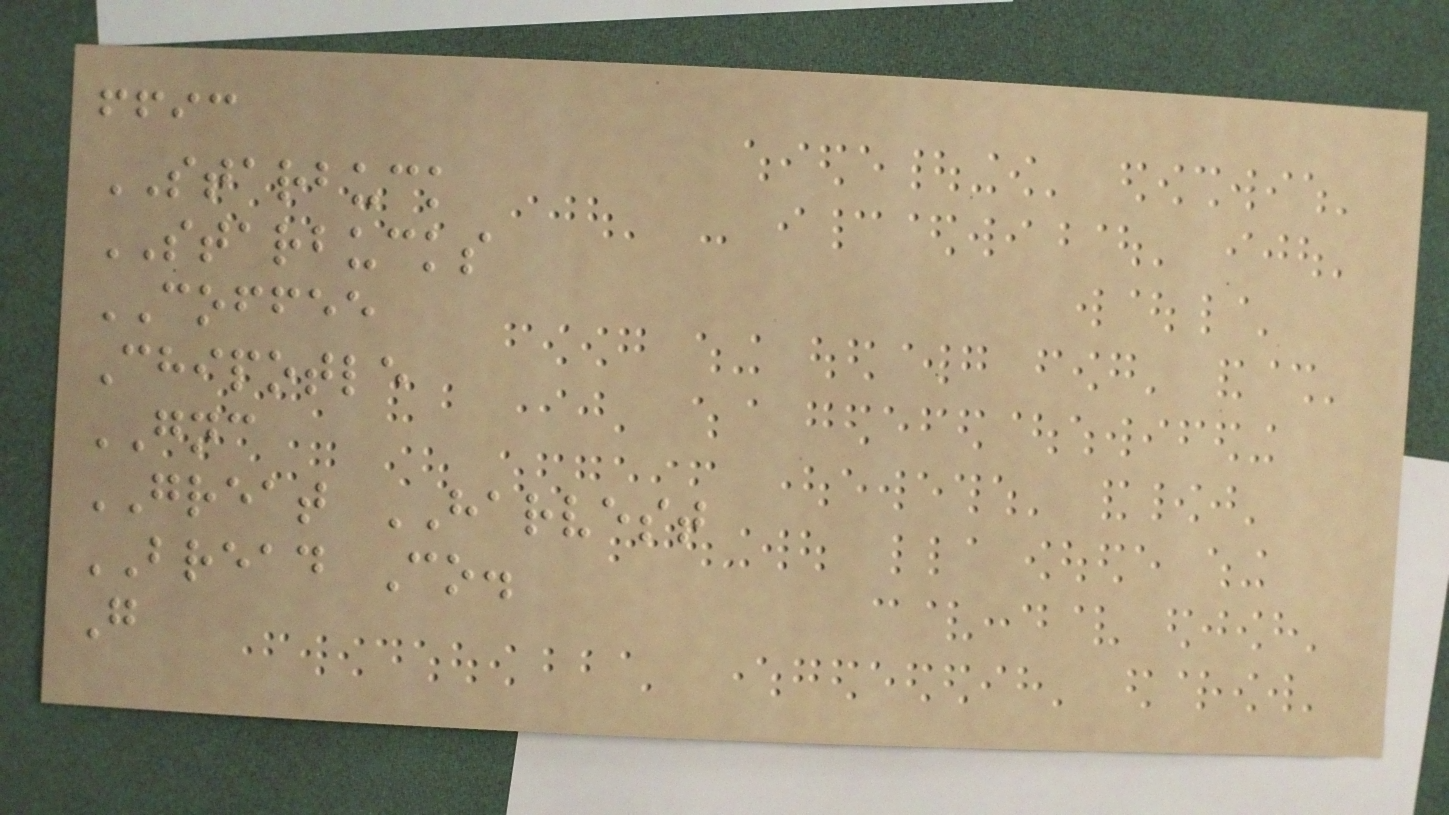ffic
STARBUCK
STARBUCKS
COFFEE
Chipotle
GNC
GREAT HARVEST
BREAD Co.
G
